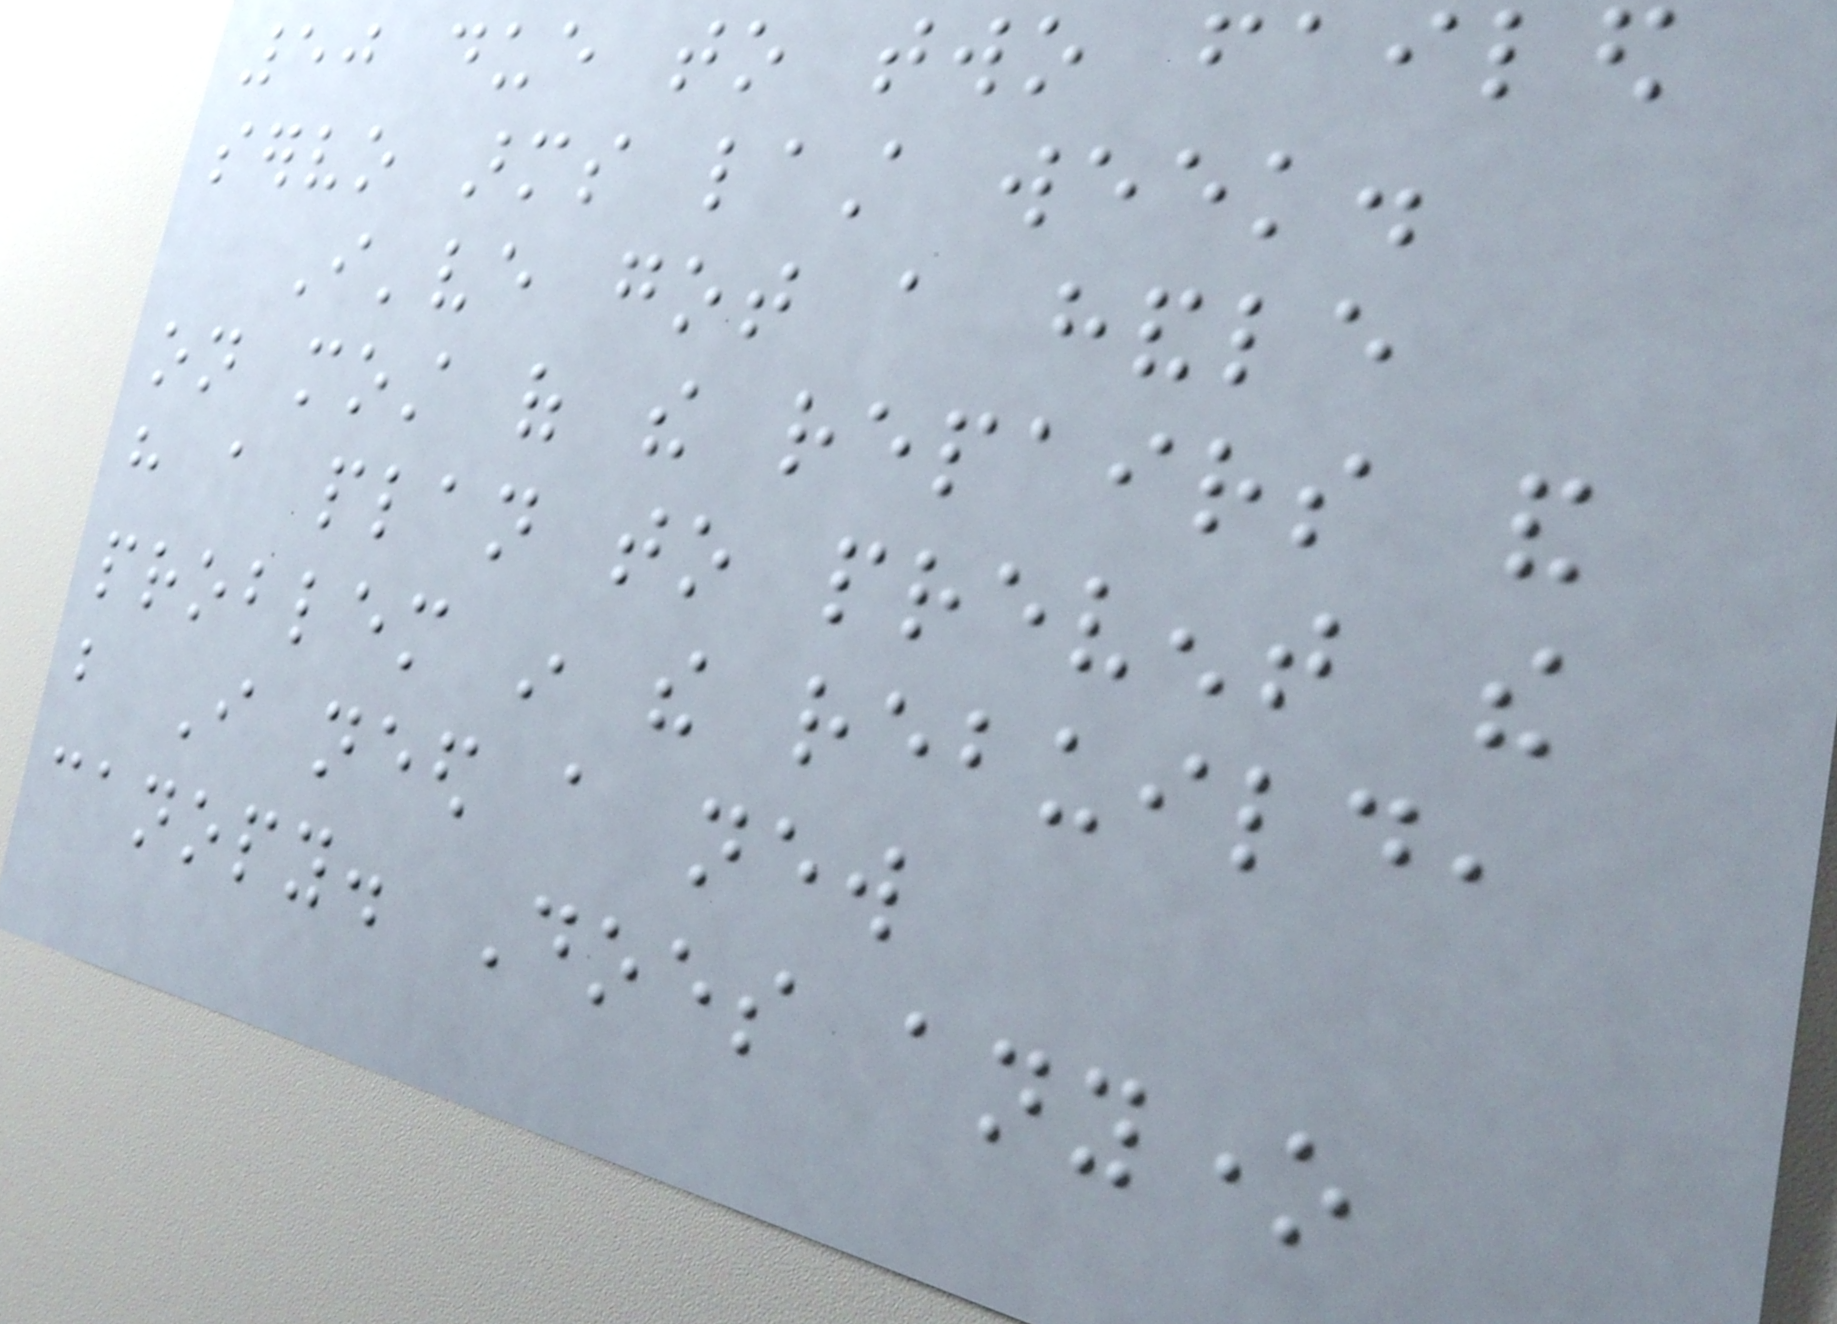50 due to two failed
servo arms last week.
I've got a handle
on most of the repairs and
have a plan to prevent the
problem in the rebuild,
but I need a new
canopy. Does anyone
